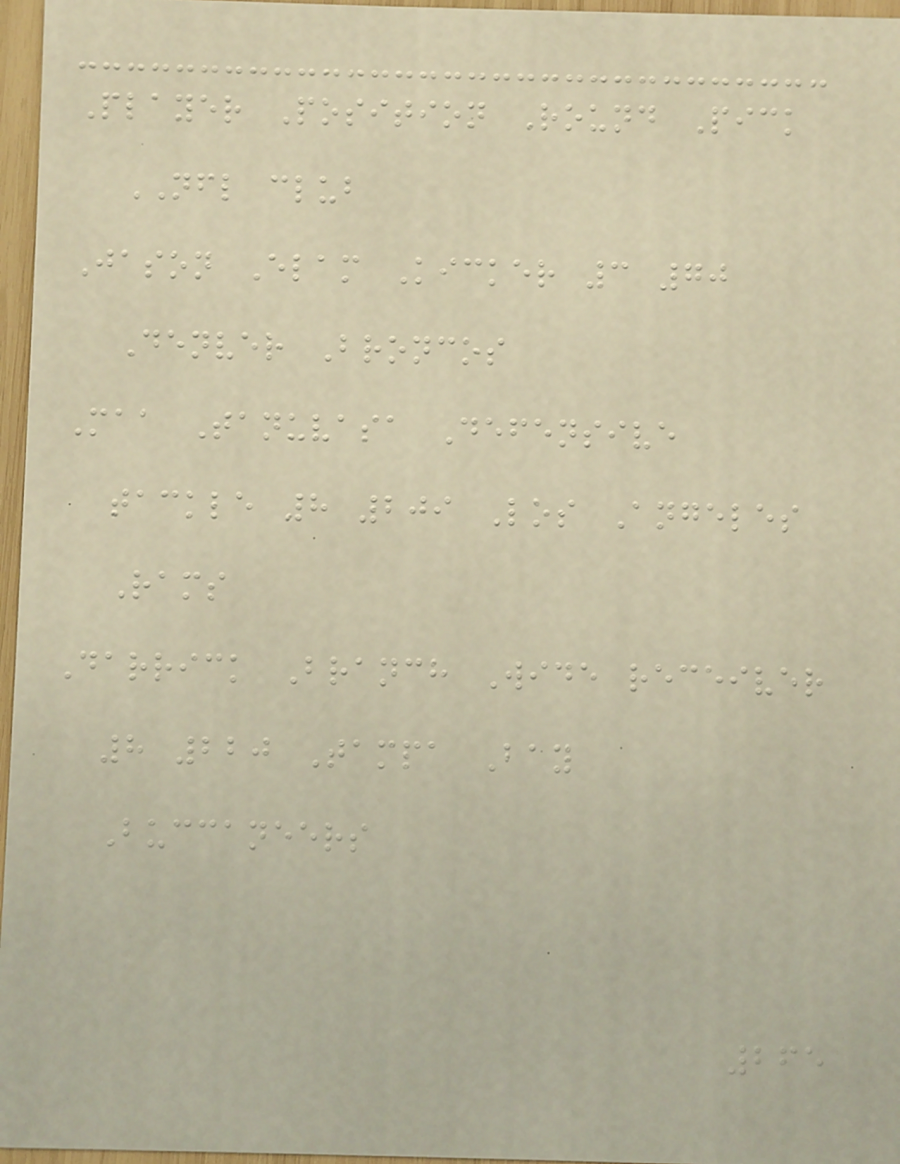Player Position Round Pick
NFL club
Jason Elam Kicker 3 70
Denver Broncos
Maa Tanuvasa Defensive
tackle 8 209 Los Angeles
Rams
Darrick Branch Wide receiver
8 220 Tampa Bay
Buccaneers
265
